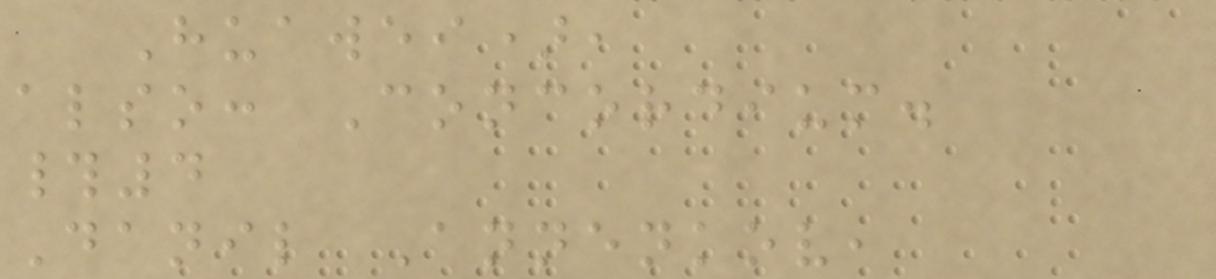Huawei),
also: Concordium.
#4
Danil Annenkov,
